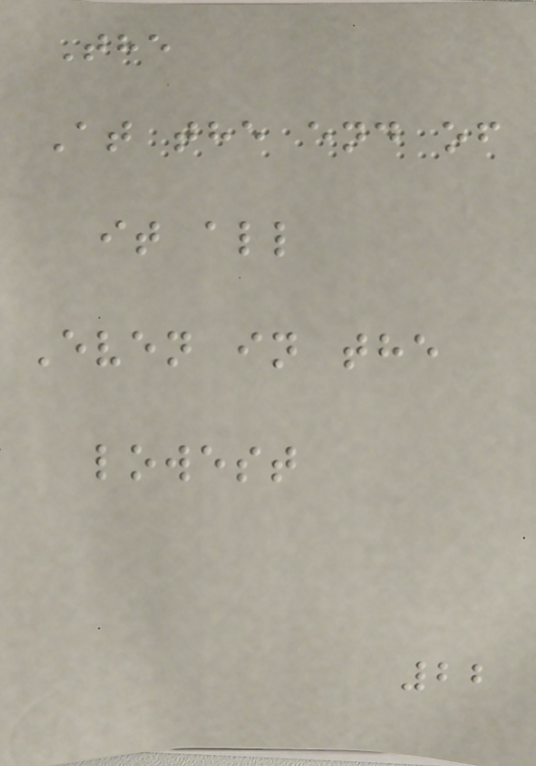The
At the end of
it all
Even in the
lowest
22
